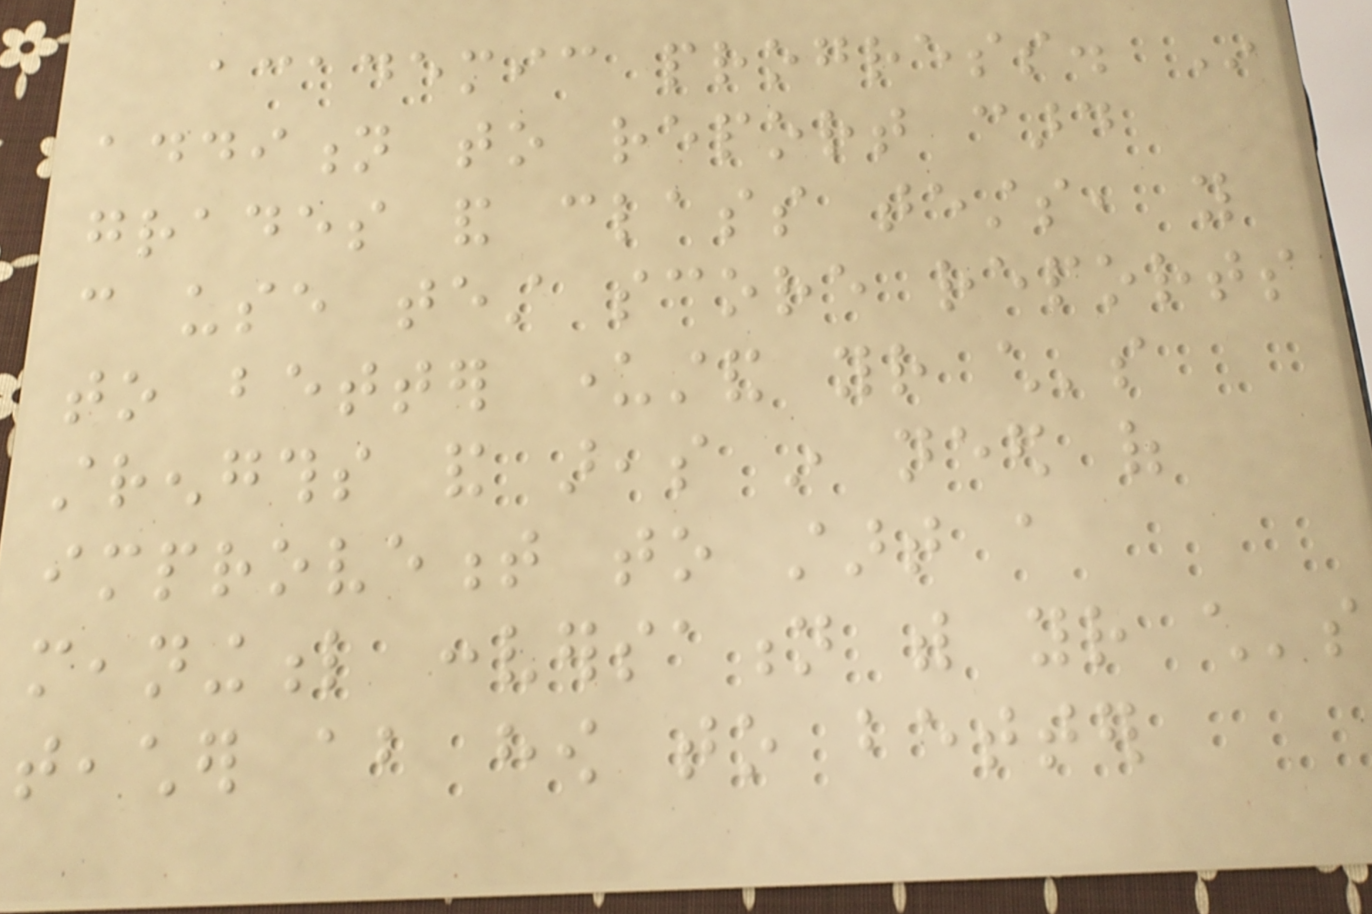academic progress. In
addition to report card
grades and class tests, you
can use test score reports
to better understand your child's
strengths and areas in need of
improvement to start a
meaningful conversation with your child's
teacher about how to better
